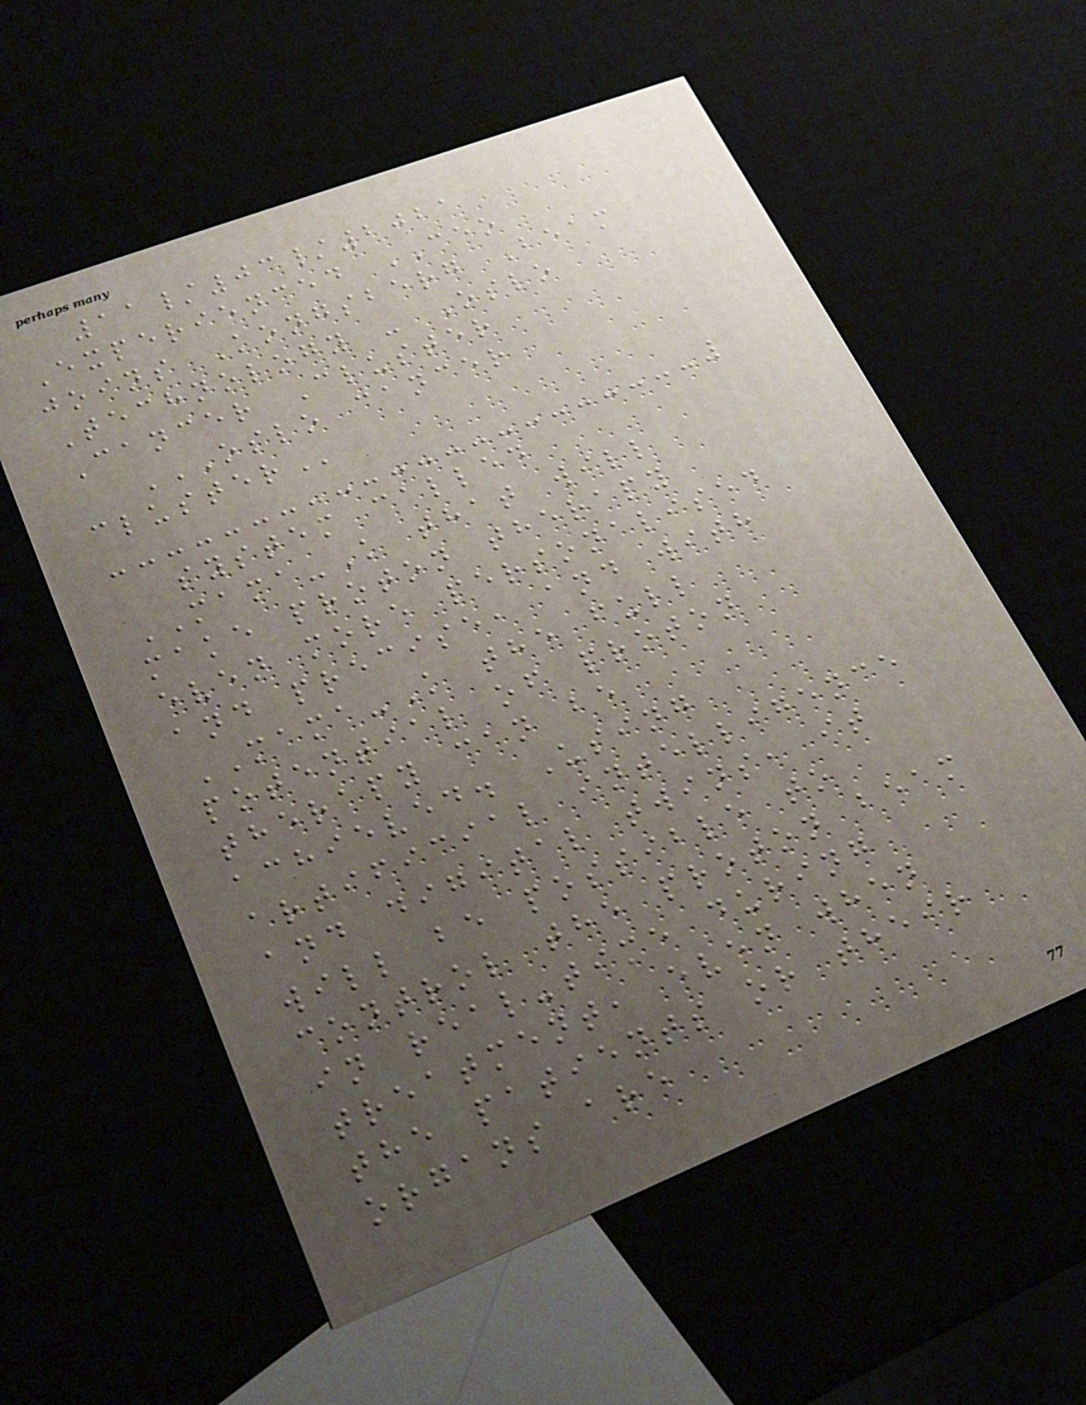11/03/2021
Experienced CEO
joins Kongsberg Beam
Technology - Oslo
Cancer Cluster
OSLO CANCER
CLUSTER
system called
MAMA-K that will
make proton therapy
even more personalised
and precise, and with
MAMA-K the full
potential of proton
therapy can be
achieved. Using
artificial intelligence
and digital twins, it
will be possible to
control the proton beam
in real-time during
treatment, even when
the patients or their
organs are
